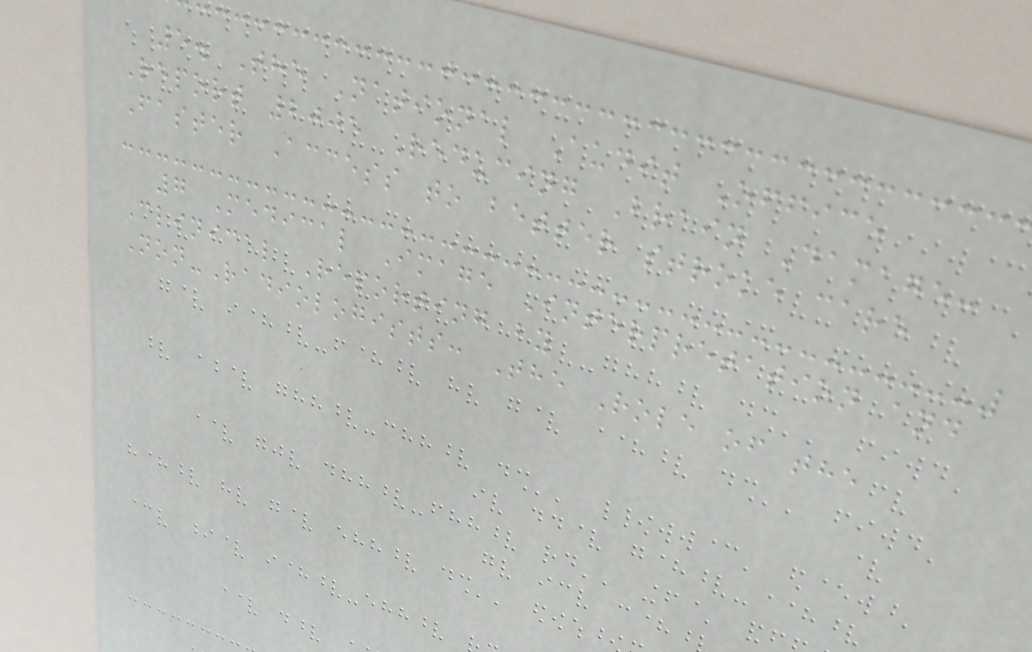5. The National Audit Office
Report 2005 Reducing Brain Damage:
Faster Access to better stroke care
7 Medical Image Interpretation and
Clinical Reporting by
Non-Radiologists: The Role of the
